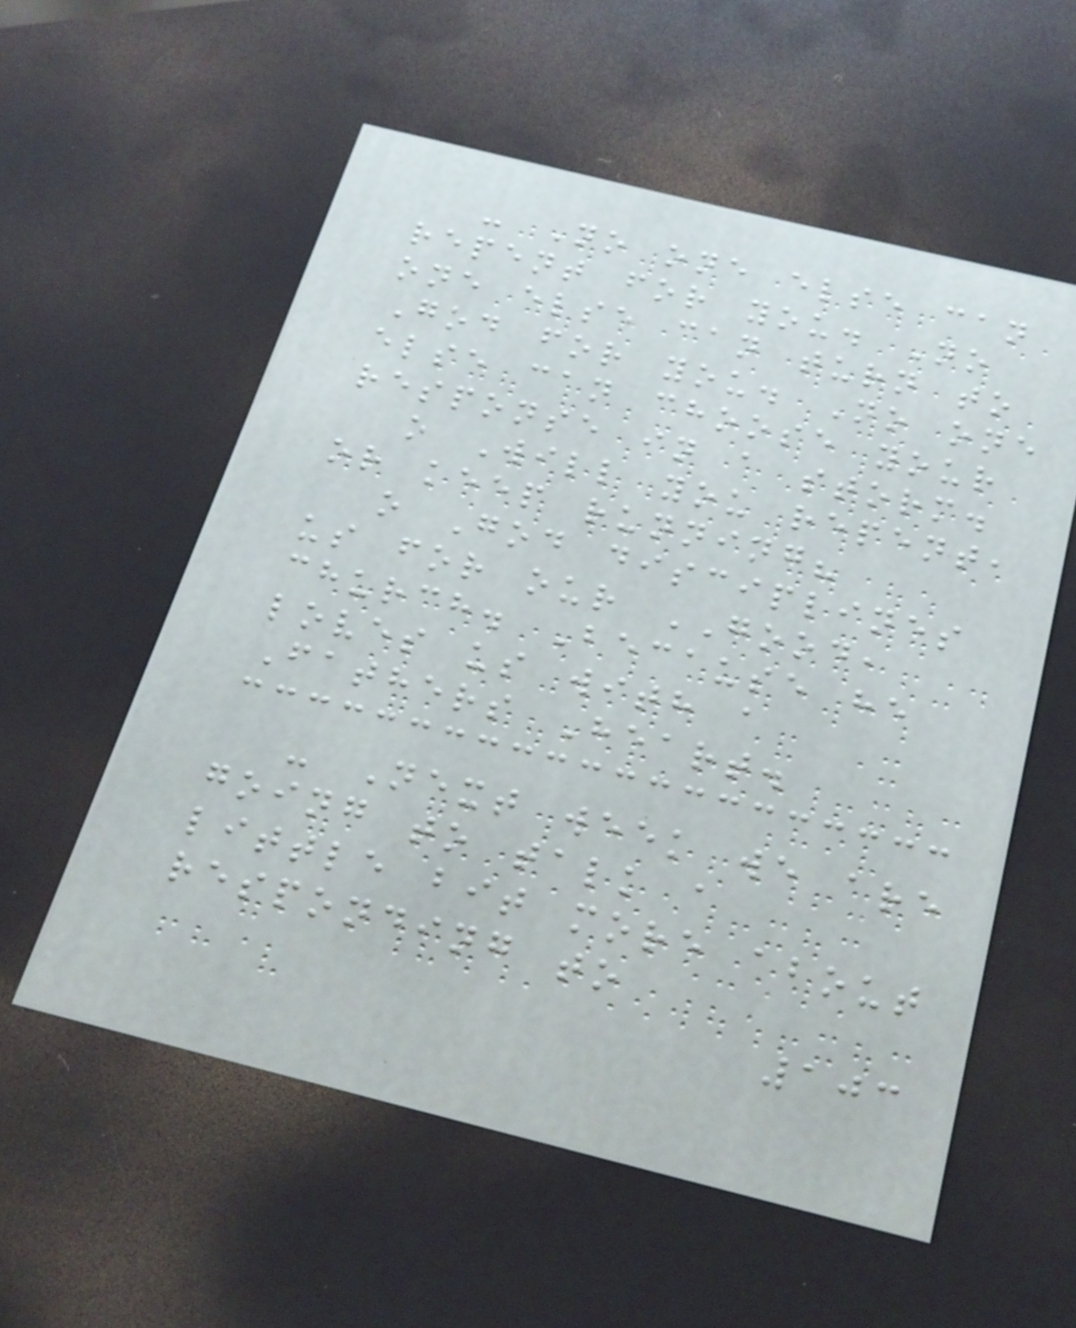- No one else can
repent for you. No
one else can turn to
God for you. No one
else can choose your
response in a storm.
o Will you repent,
or keep running?
o God disciplines
us for our GOOD,
church. Because he
loves us with a
Fathers Heart.
- Next week we are
going to talk a
little bit more about
responding to
103
